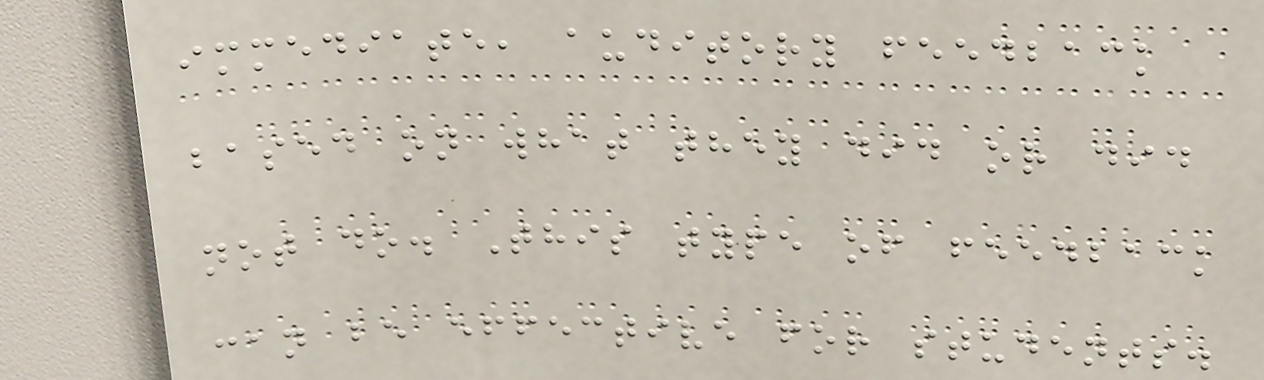immediate, auditory feedback
based on what they did or did
not do. This type of feedback
can be effective for students.
